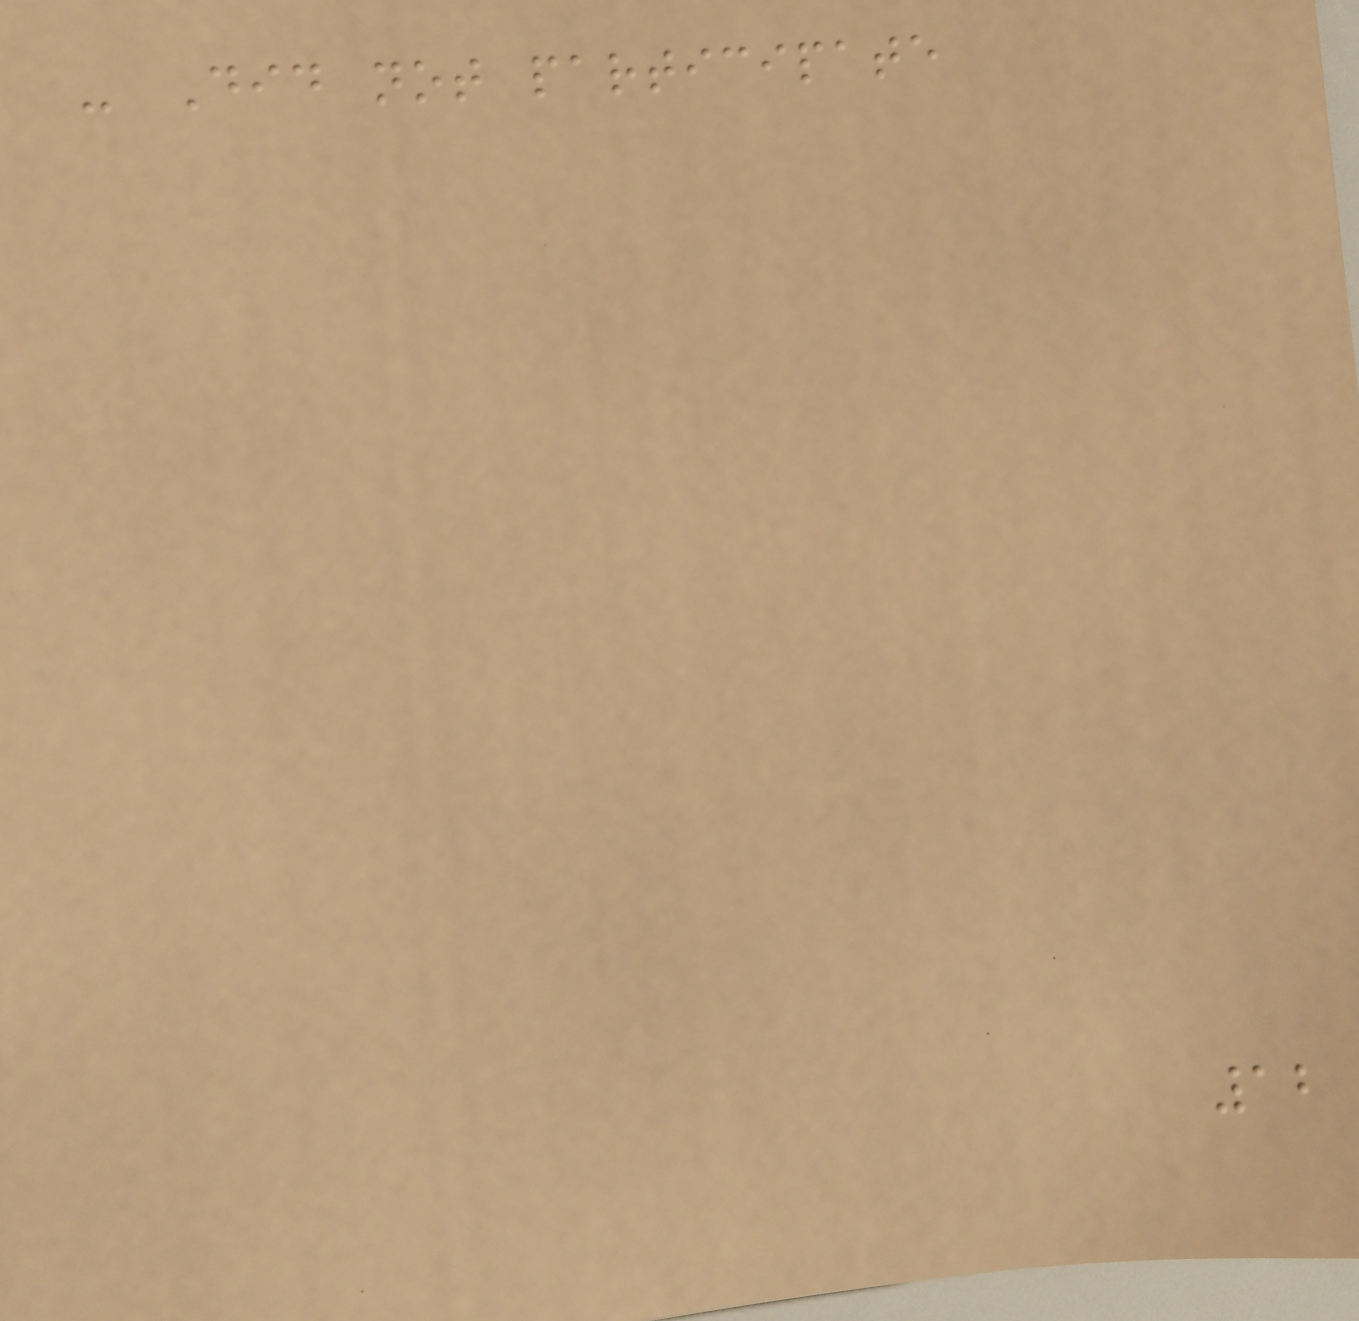- Did not participate
12
